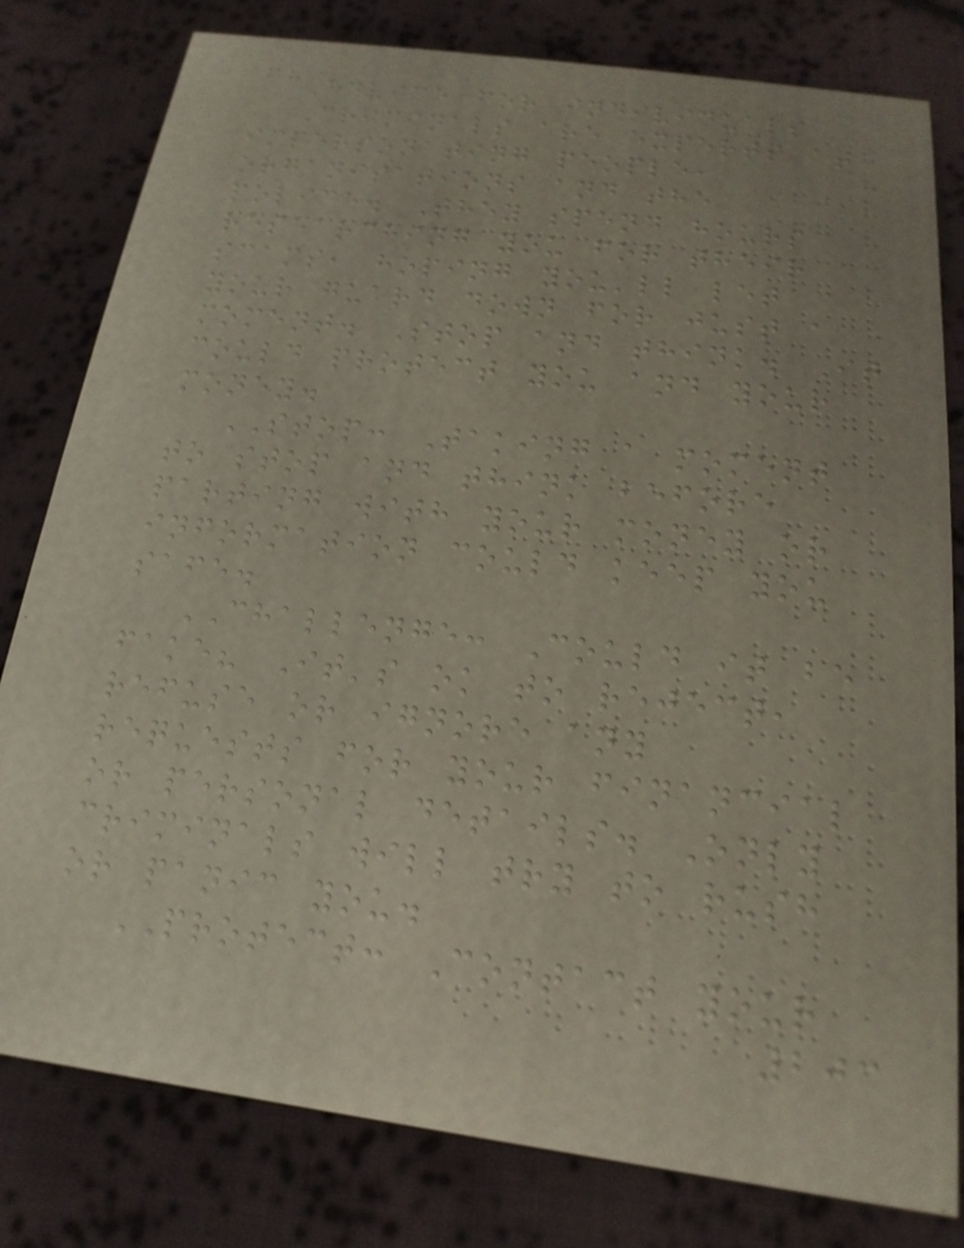Advice for individuals
Criminals are experts at
impersonating people,
organisations and the
police. They spend hours
researching you for their
scams, hoping you'll let
your guard down for just a
moment. Stop and think. It
could protect you and your
money.
STOP: Taking a moment
to stop and think before
parting with your money or
information could keep you
safe.
CHALLENGE: Could it be
fake? It's ok to reject,
refuse or ignore any
requests for your financial
or personal details. Only
criminals will try to rush
or panic you.
PROTECT: Contact your
203
